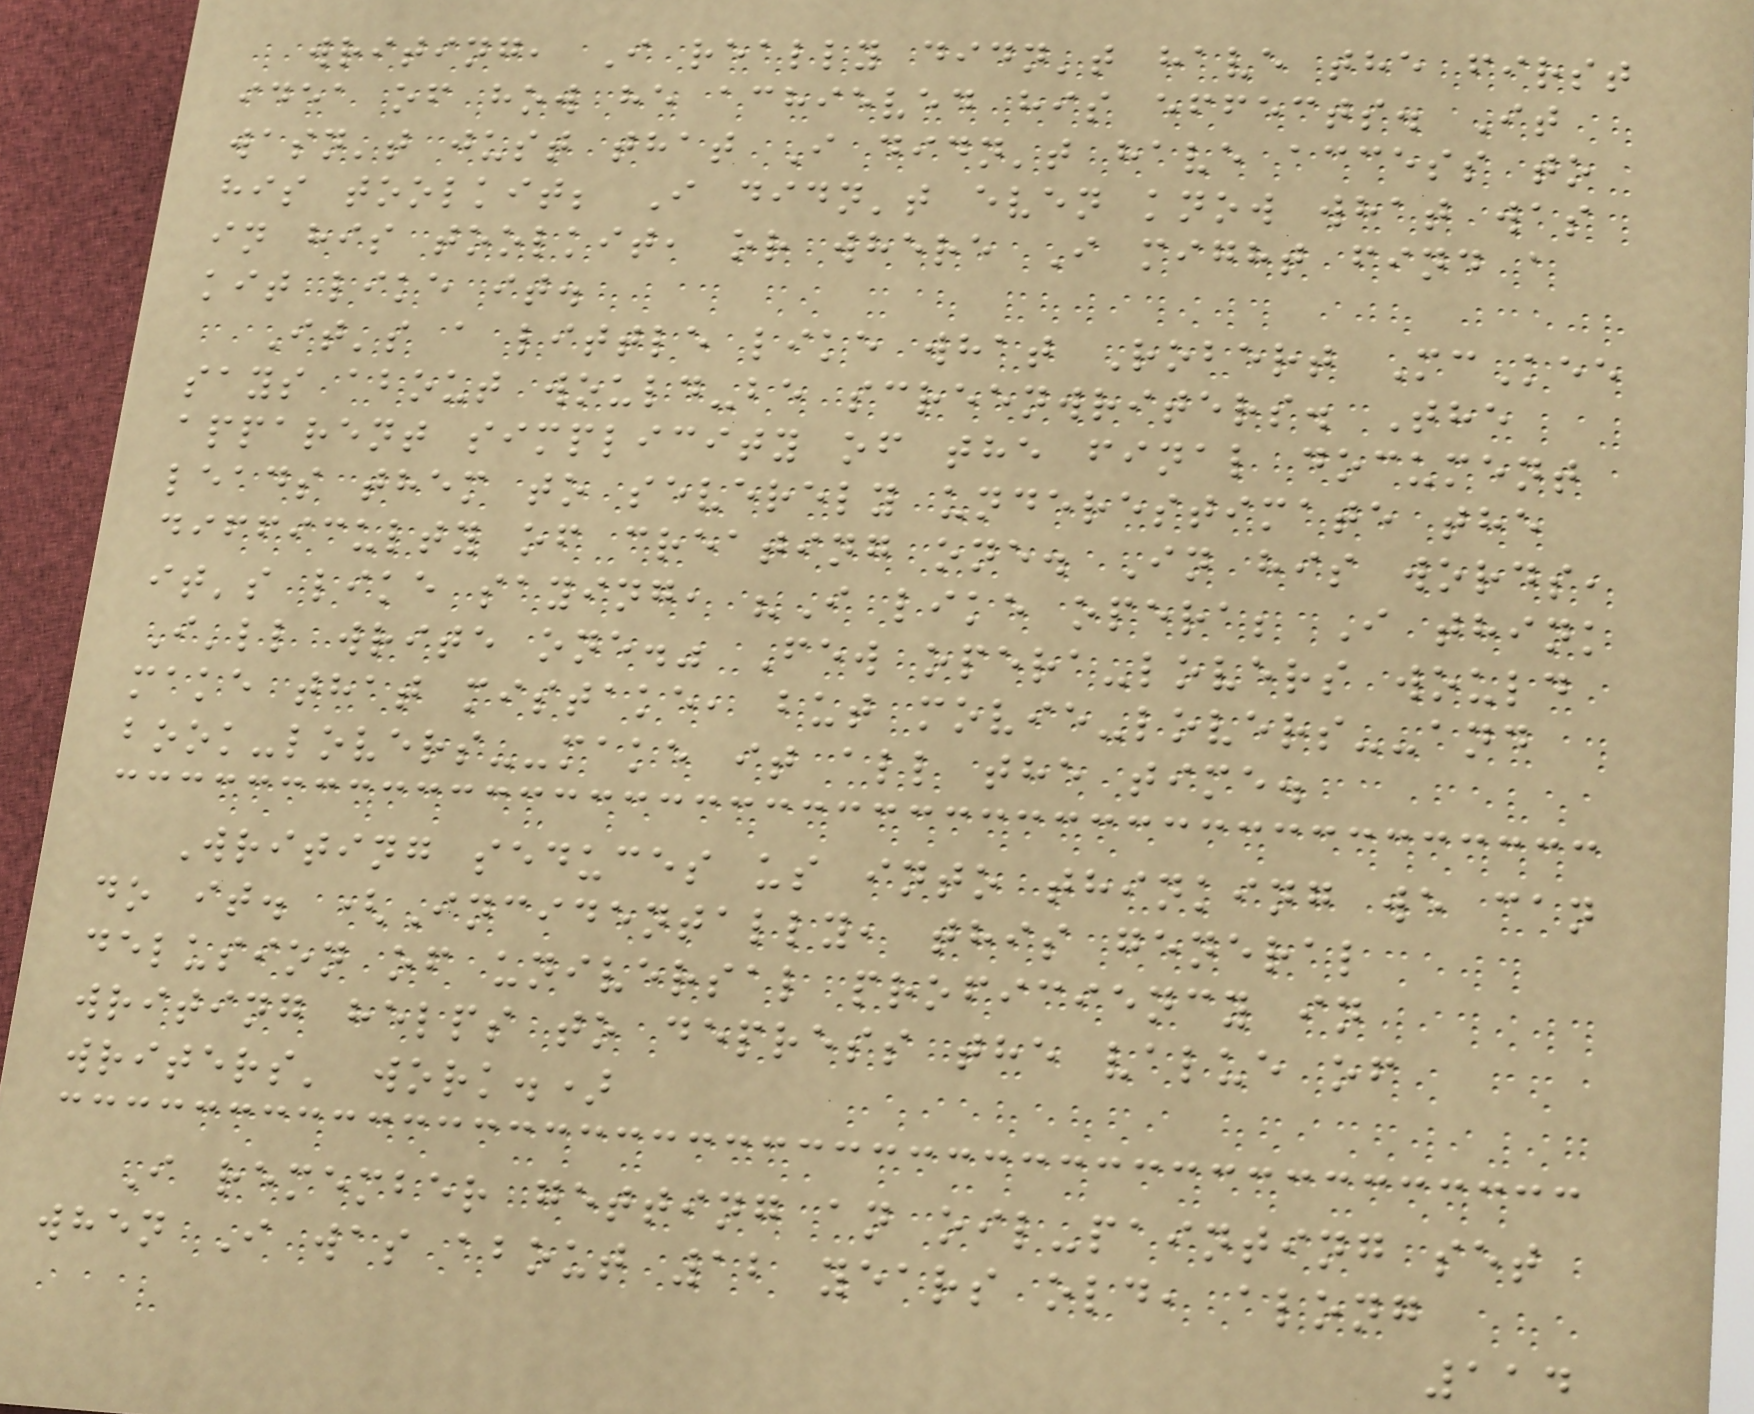writing, I really didn't have the first
idea of how he achieved his effects. It
wasn't just that I didn't have access to
his toolkit; I didn't even know what was
in his toolkit, or where I might find a
kit like it.
It's a little like what Robert McKee
says about would-be screenwriters. The
apparent simplicity of the final document
leads them to severely underestimate the
difficulty of creating one. In his words,
it's like saying, "I like opera; I think
I'll write one." Few opera-lovers would
make that mistake, but movie-lovers--and
book-lovers--make it all the time.
Writing seduces us into thinking we can
do it. (Incidentally, this general
delusion of universal proficiency in
writing helps to depress the value of
writers' work.)
I remember getting an oil-painting set
when I was about 12 years old, along
114
